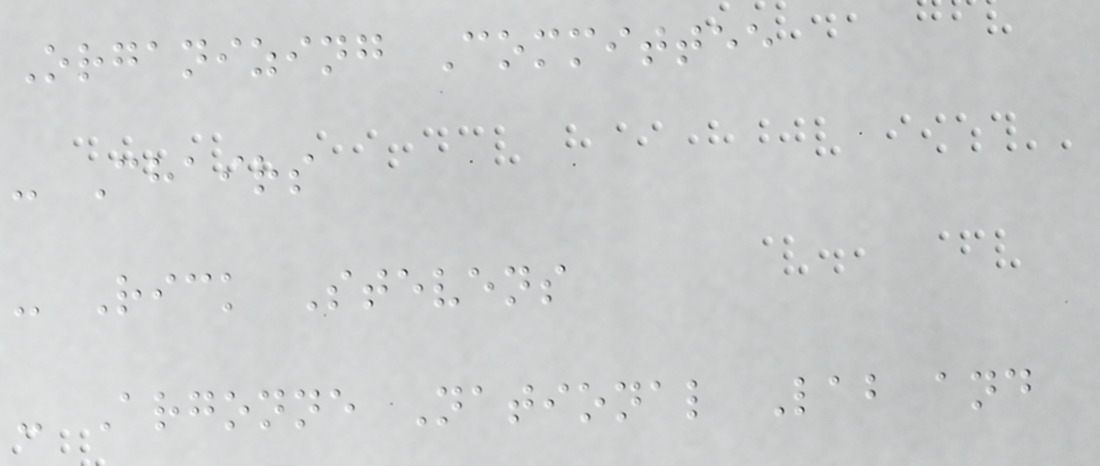Organizing Committee
- Chairs
- Rick Stevens
- Argonne National Lab and
